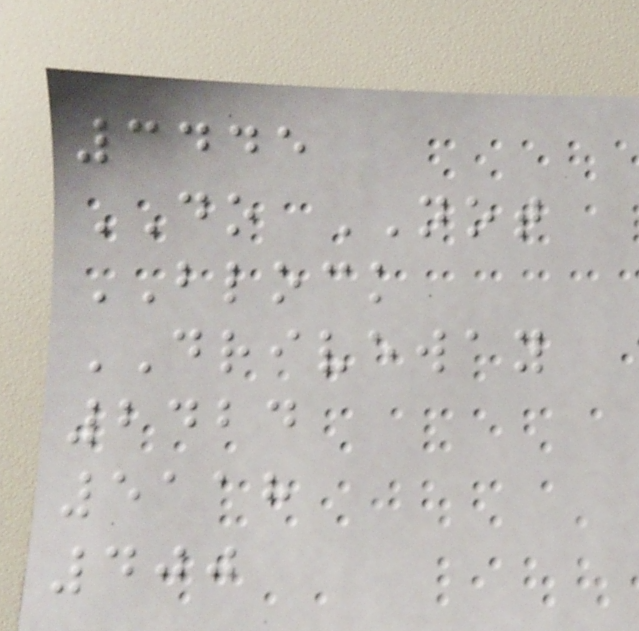3445
DO NOT
BLOCK
DRIVEWAY
2424
5118
400
